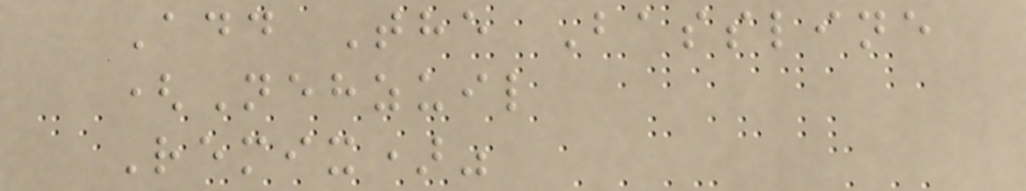Add The Bassline
(Nehzuil
Remix)"
